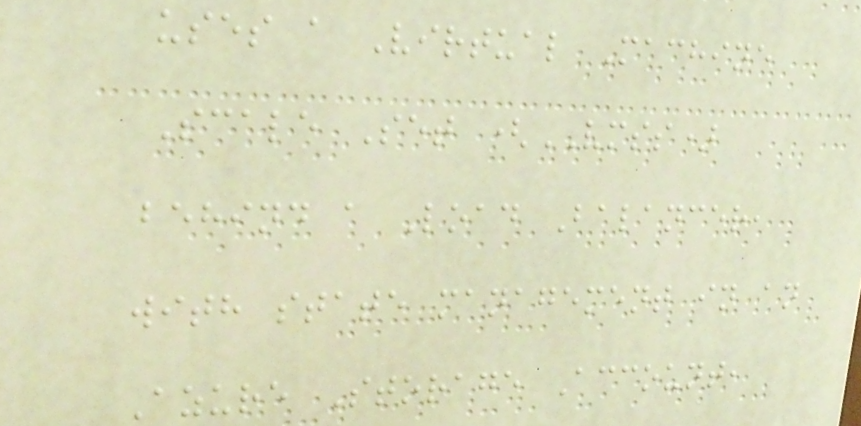uses a Virtual Machine
Scale Set (VMSS)
behind a Load Balancer,
with state management in an
Azure Storage Account,
